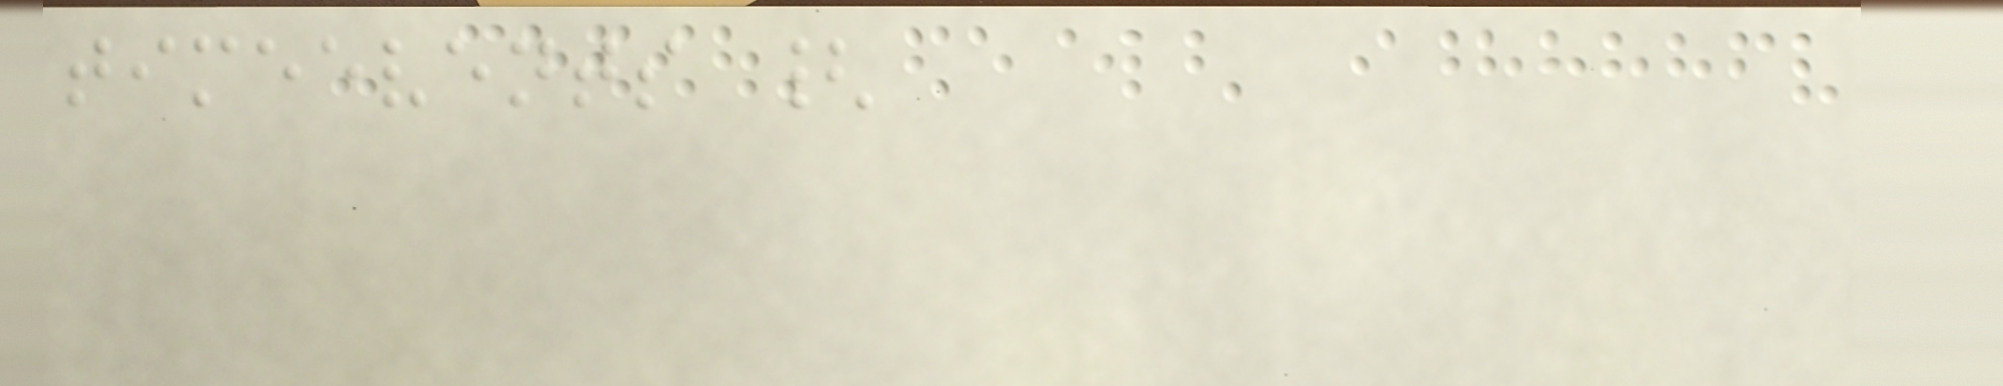timeevents {
